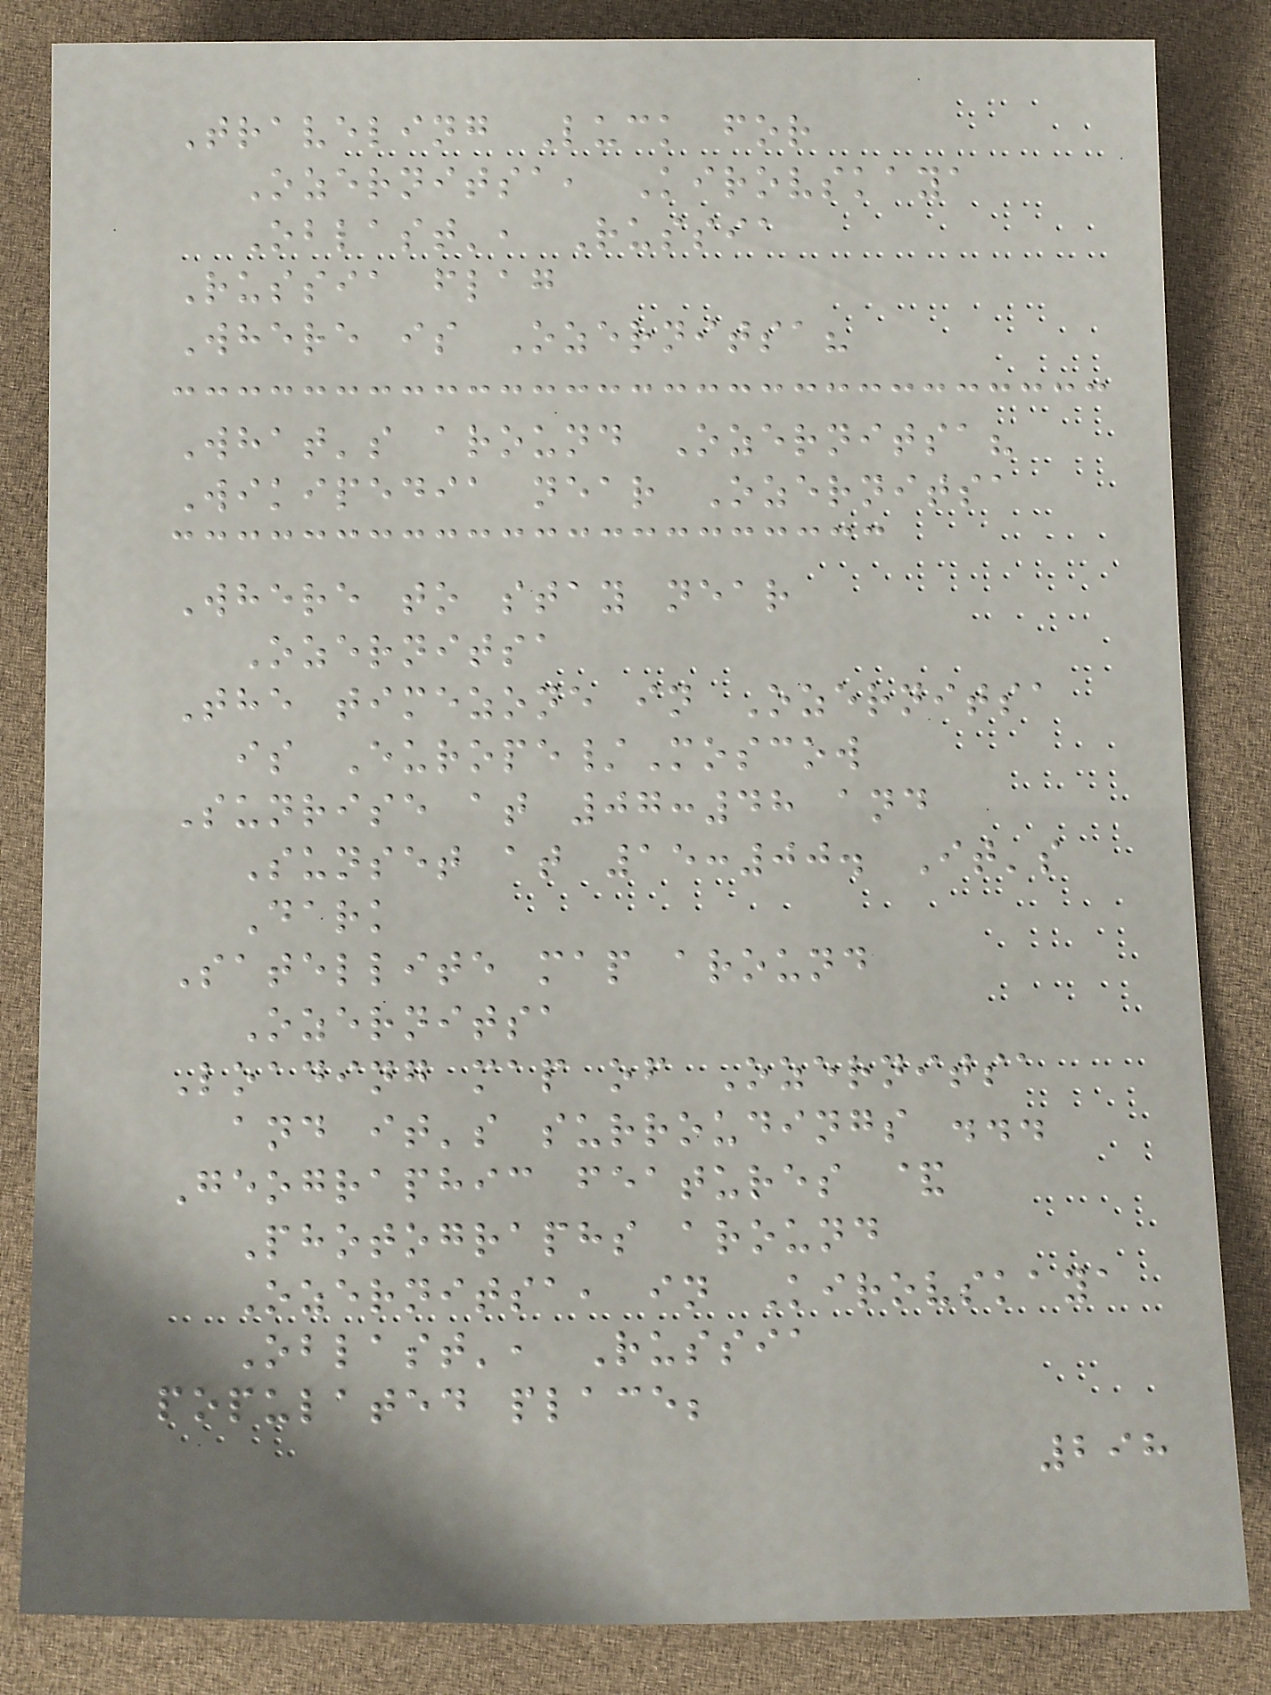Traveling Luck for
Ozernitsa, Kirovskaya
Oblast', Russia
Russia flag
Where is Ozernitsa?
What's around Ozernitsa?
Wikipedia near Ozernitsa
Where to stay near
Ozernitsa
The timezone in Ozernitsa
is Europe/Moscow
Sunrise at 07:48 and
Sunset at 15:00. It's
Dark
Satellite map around
Ozernitsa
Loading map of Ozernitsa
and it's surroudings ...
Geographic features &
Photographs around
Ozernitsa, in Kirovskaya
Oblast', Russia
populated place;
298
